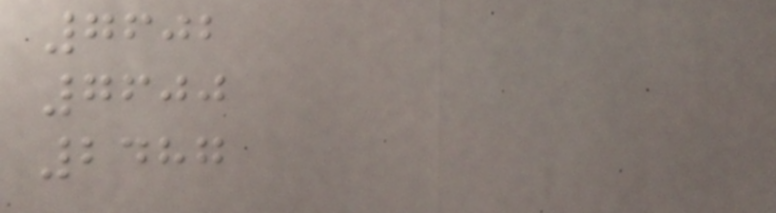7602
7600
2487
